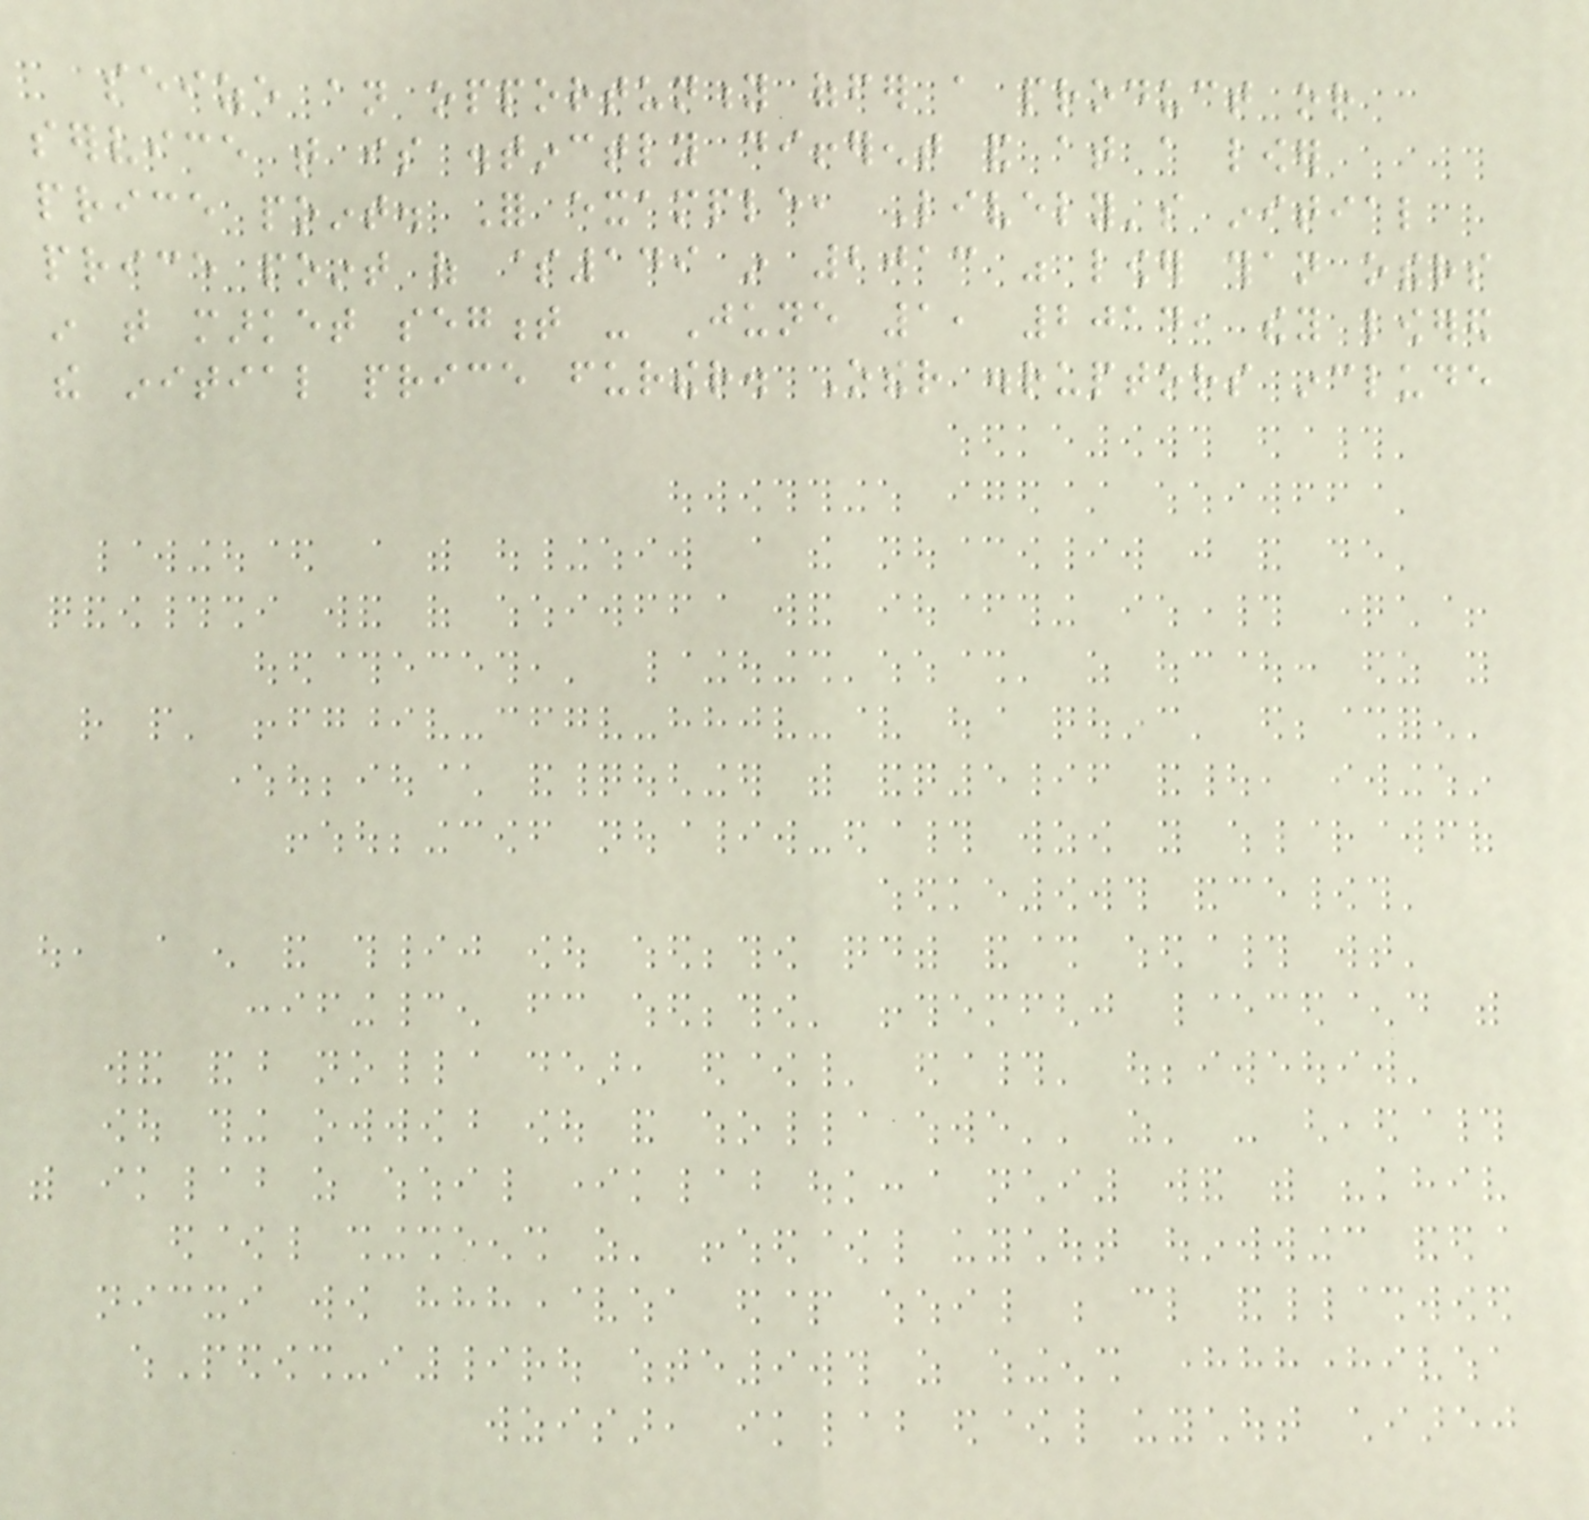seize an opportunity offer a product or
service that is distinctly different and at a lower
price point. For example, Lively's initial
price point of $149 in 2013 was lower than others
in that market segment - June 1, 2014, they lowered
the initial price further. Other disruptors include
